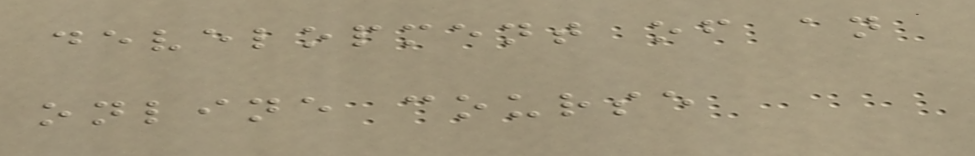development of an
online course
